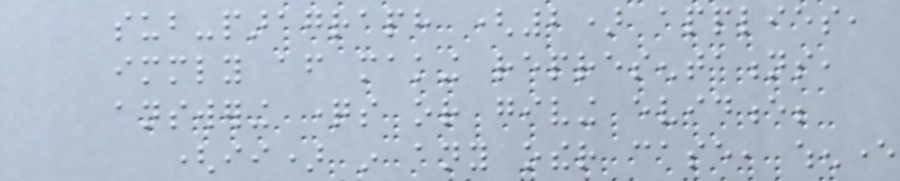sub-paragraph (2) applies,
immediately after making representations,
answering questions or giving evidence;
(ii) in any other case, whenever
